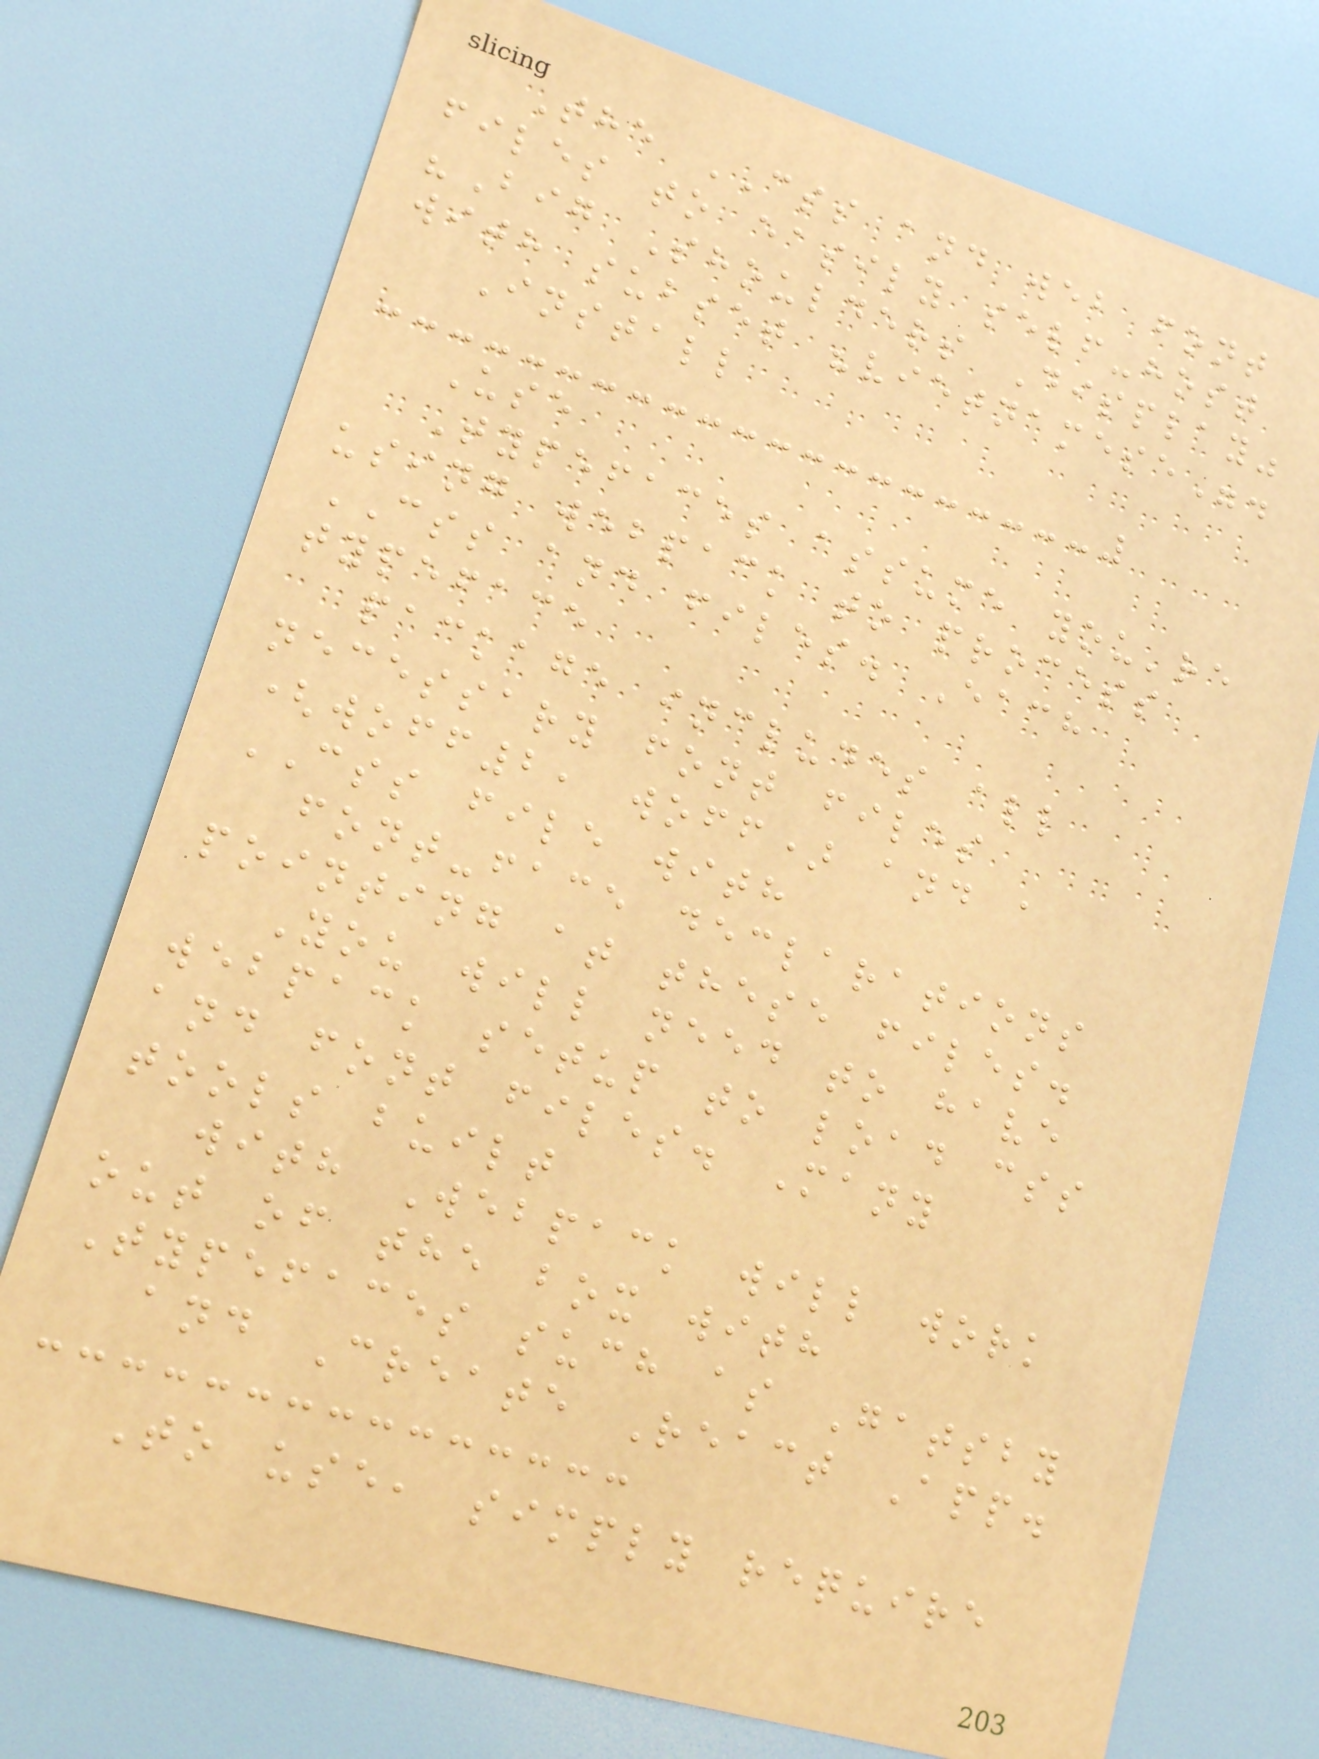The CSS and web font
files to easily self-host
"Big Shoulders Display"
with subset "vietnamese".
Install
Use
Typefaces assume you're
using webpack to process
CSS and files. Each
typeface
package includes all
necessary font files
(woff2, woff) and a
CSS file with
font-face declarations
pointing at these files.
You will need to have
webpack setup to load css
and font files. Many
tools built
with Webpack will work
out of the box with
Typefaces such as Gatsby
and Create React App.
To use, simply require
